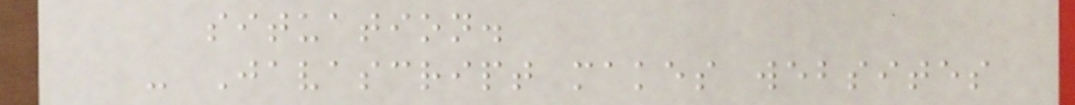situation.
- Javascript makes websites
